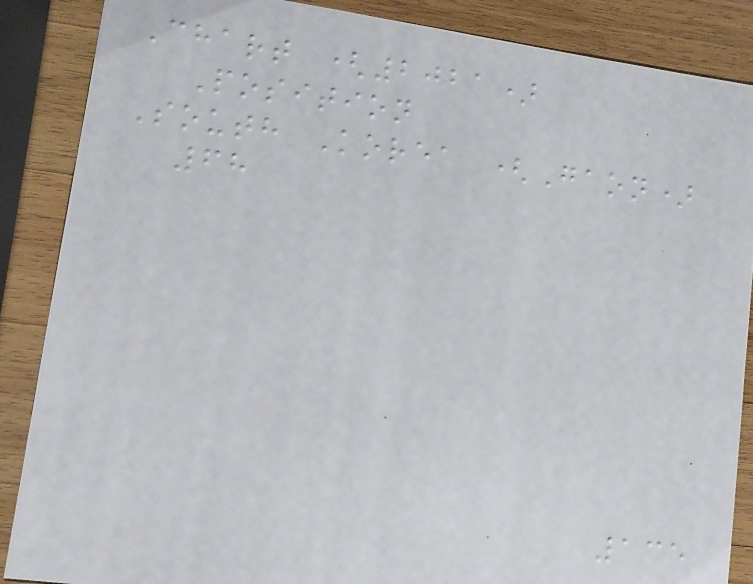Chart (2021)
Position
South Korea (Gaon)
68
135
